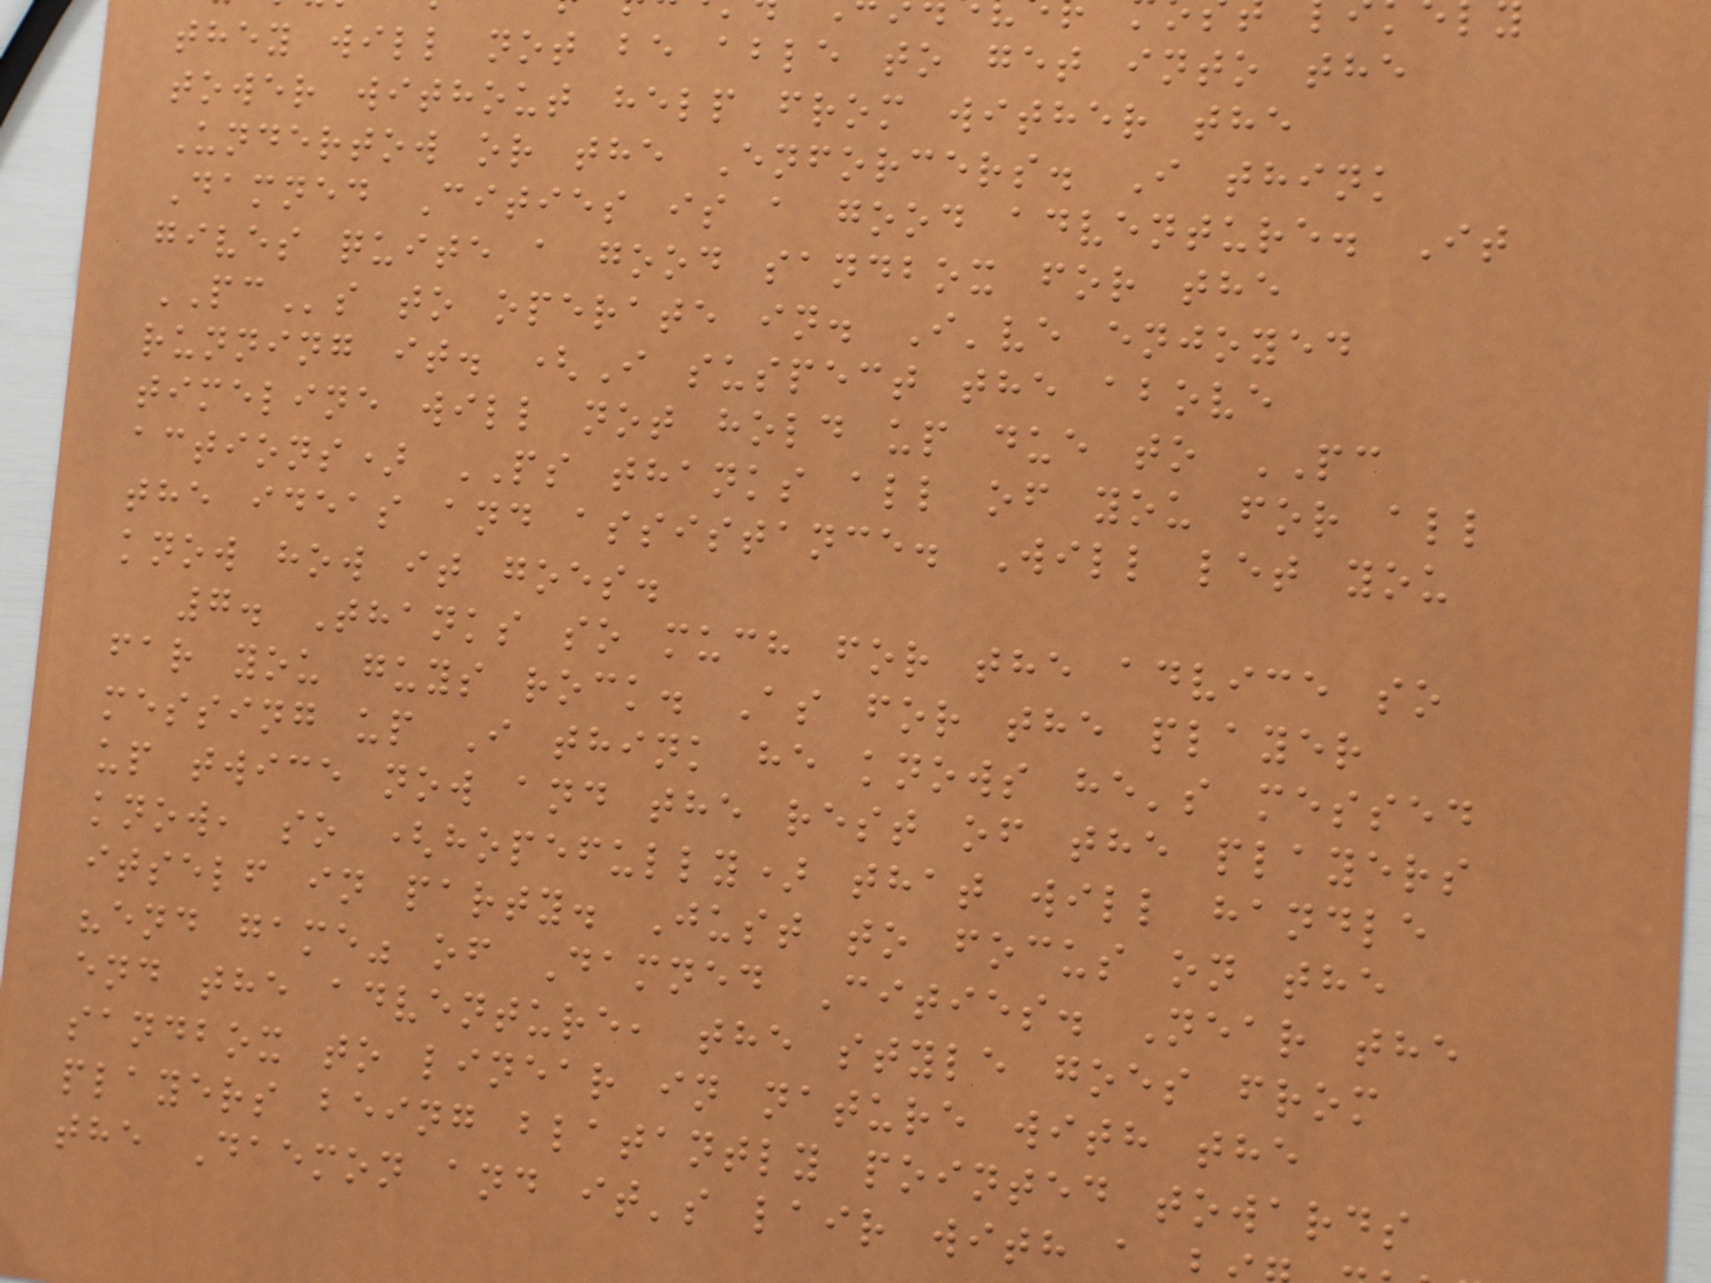they will not be able to get into the
tower without help from wither the
Undertow or the Enforcers. I think
Damned Cities is a good adventure. It
gives quite a good sandbox for the
PCs to operate in. I've enjoyed
running it. (I suspect the above
timeline will not hold up due to PC
actions) PS thanks all of you for all
the ideas and assistance. Will let you
know how it goes.
7. Thanks so much for the advice so
far you guys rock. As for the player
messing up I think he knows he's messed
up twice now and the rest of the players
know, so (hopefully) that will handle
itself in party. Just to focus on the
"end game" of Damned Cities. Near the
end the adventure, the style goes from
sandbox to linear in nature with the
players being blatantly pointed towards
the Daemon and it's lair with a
